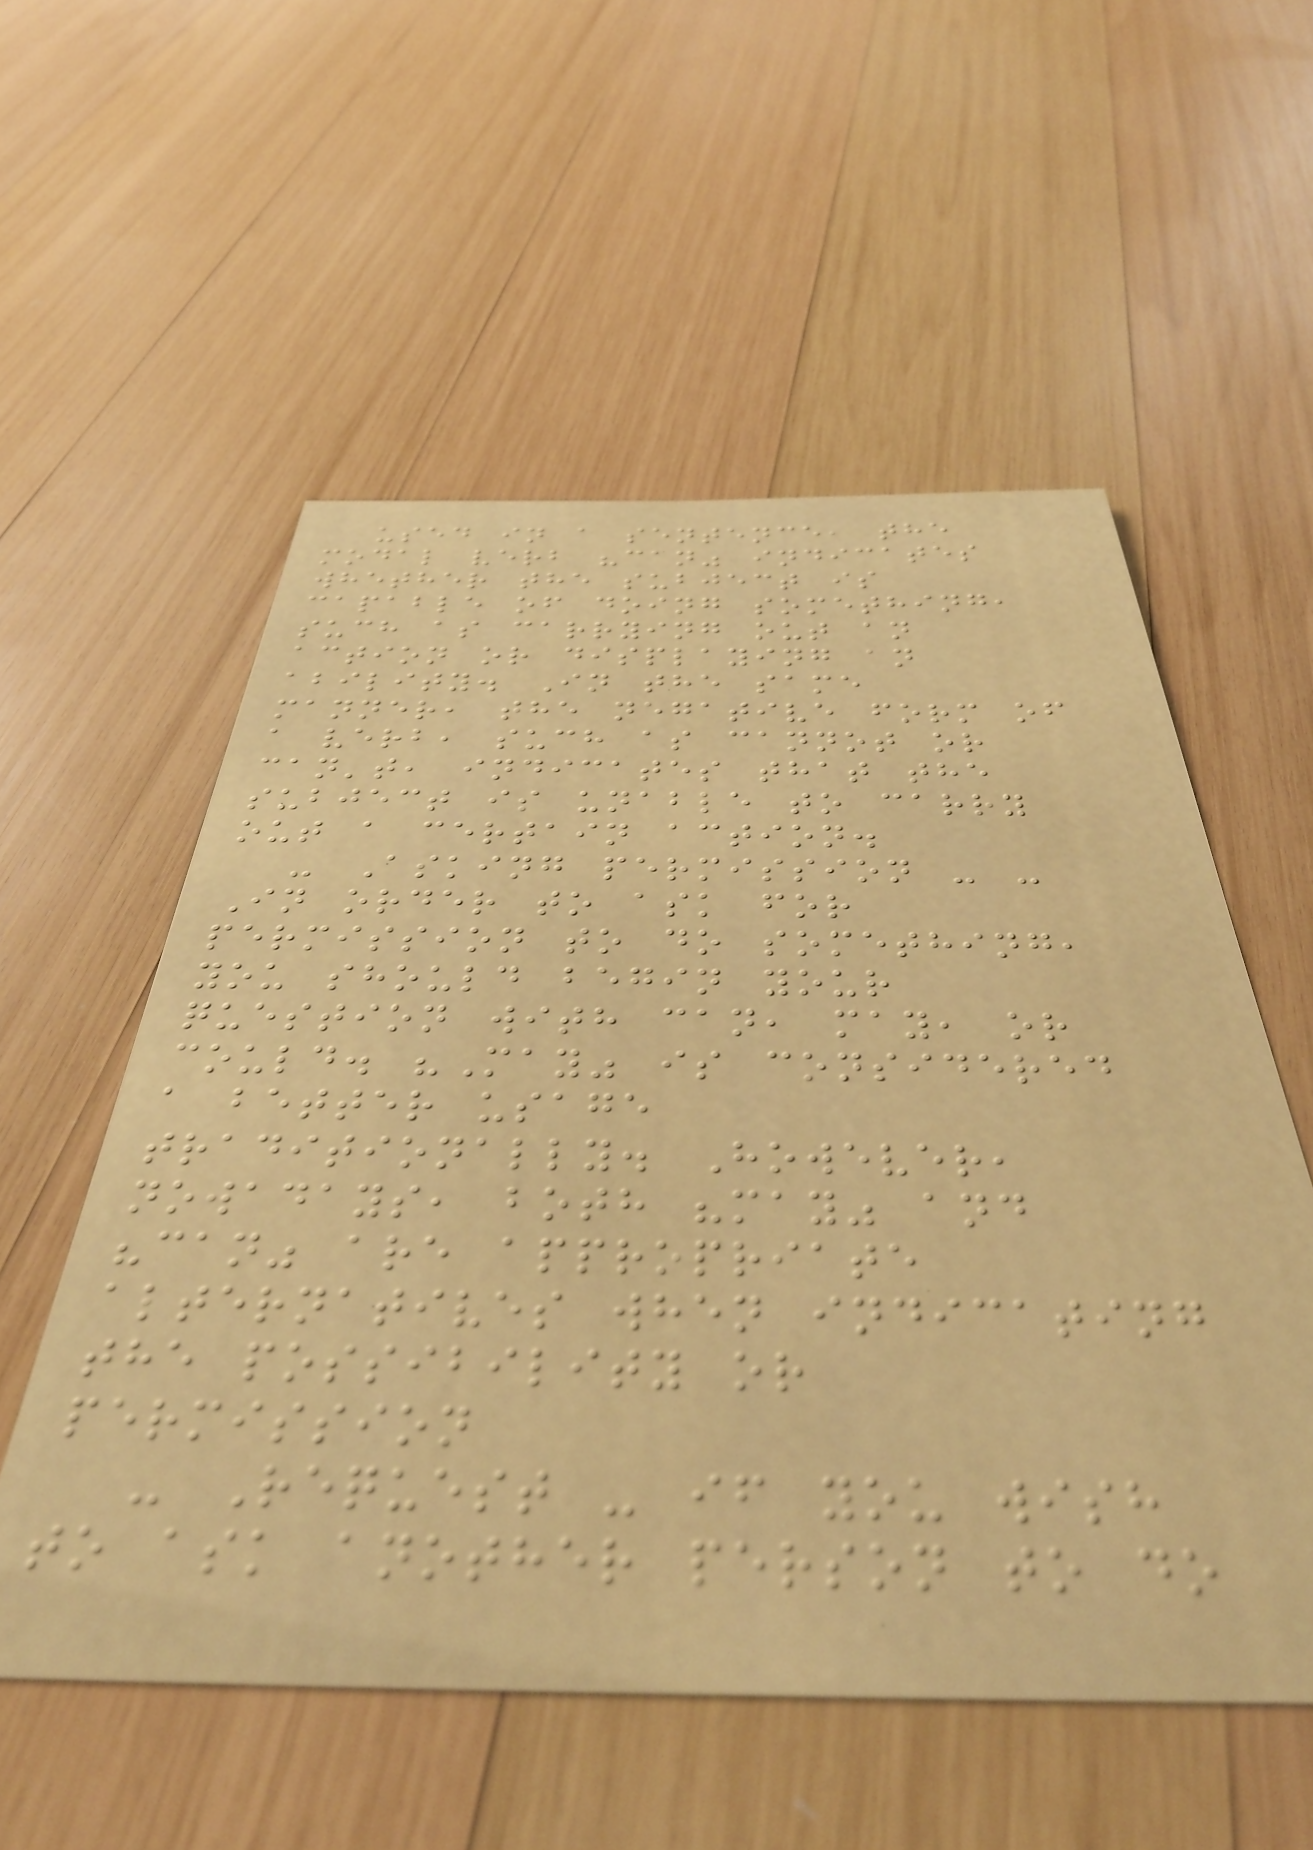used in a sentence, the
modal verb "can" indicates
whether the subject is
capable of doing something,
such as carrying out an
action or displaying an
ability. In the same
manner, the negative form of
a verb, such as cannot or
can't, indicates that the
subject is unable to carry
out a certain action.
- Asking permission - -
In order to ask for
permission to do something,
you should begin your
question with can, may, or
could. "May" is considered
a better usage
traditionally. However,
nowadays, both "may" and
"can" are appropriate
alternatives when indicating
the possibility or
permission
- Request - if you wish
to ask another person to do
